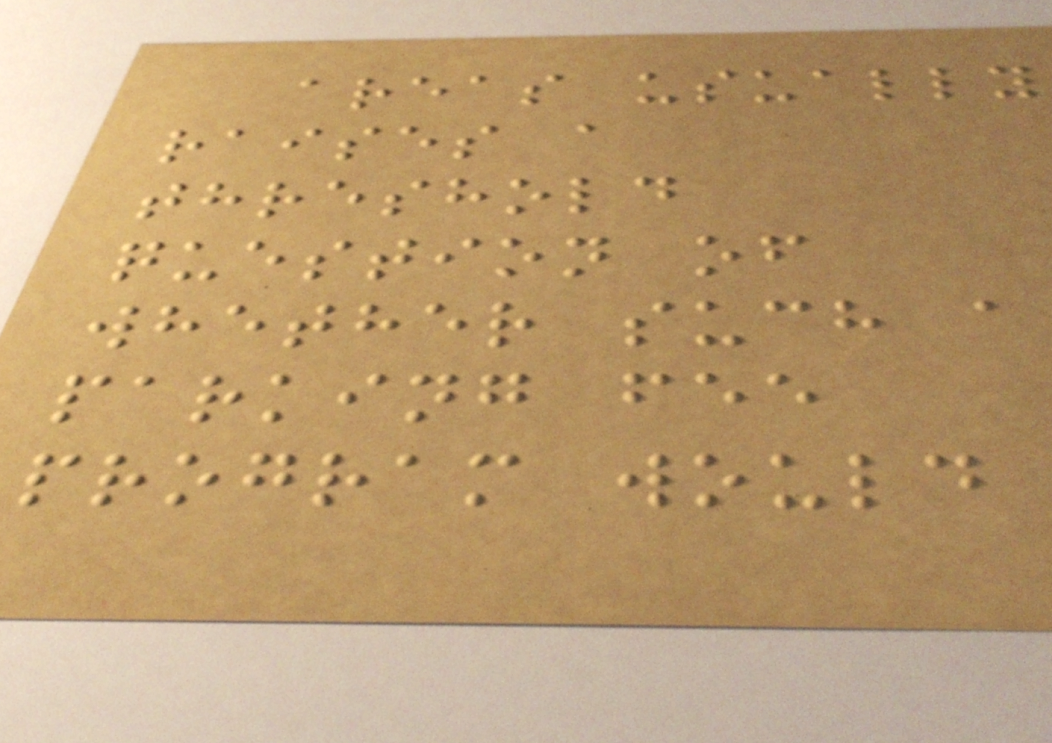areas usually
raises a
threshold
question of
whether such a
parking fee
program would
